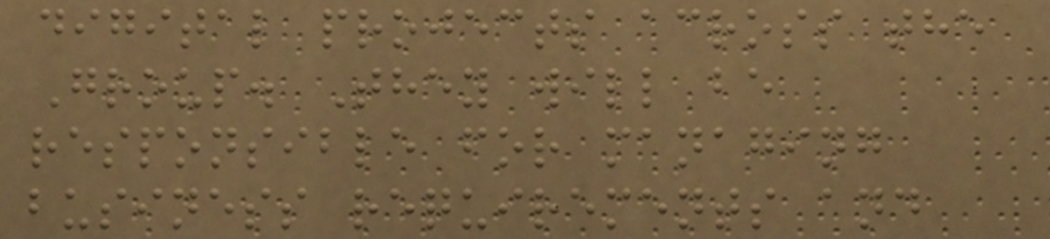digital projects across the
Group. They will be
responsible for managing
business requirements and
